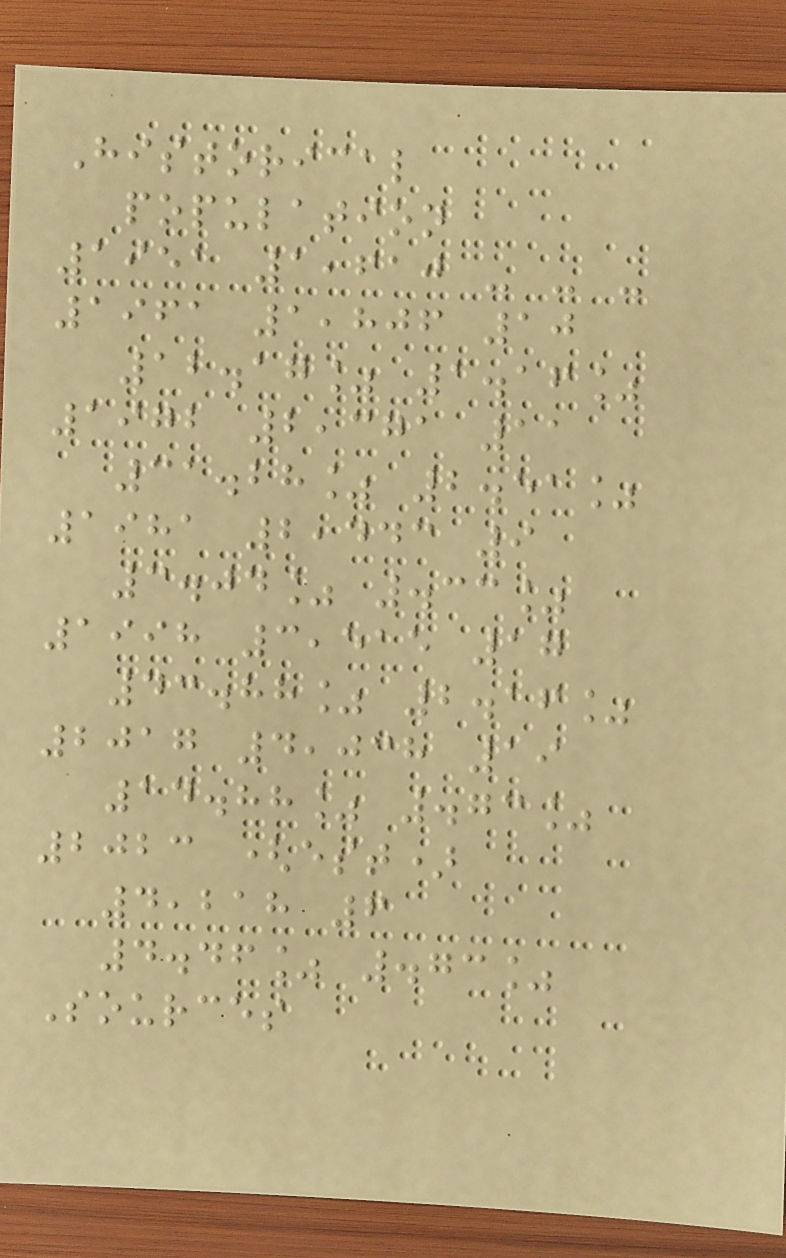Historical
population
1951 1,610 - - -
1961 1,806 10
12.17% 1.16%
1972 2,371 11
31.28% 2.51%
1981 2,443 9
3.04% .33%
1998 3,515 17
43.88% 2.16%
2017 4,038 19
14.88% .73%
2023 (est)
4,218 6
4.46% .73%
Sources
